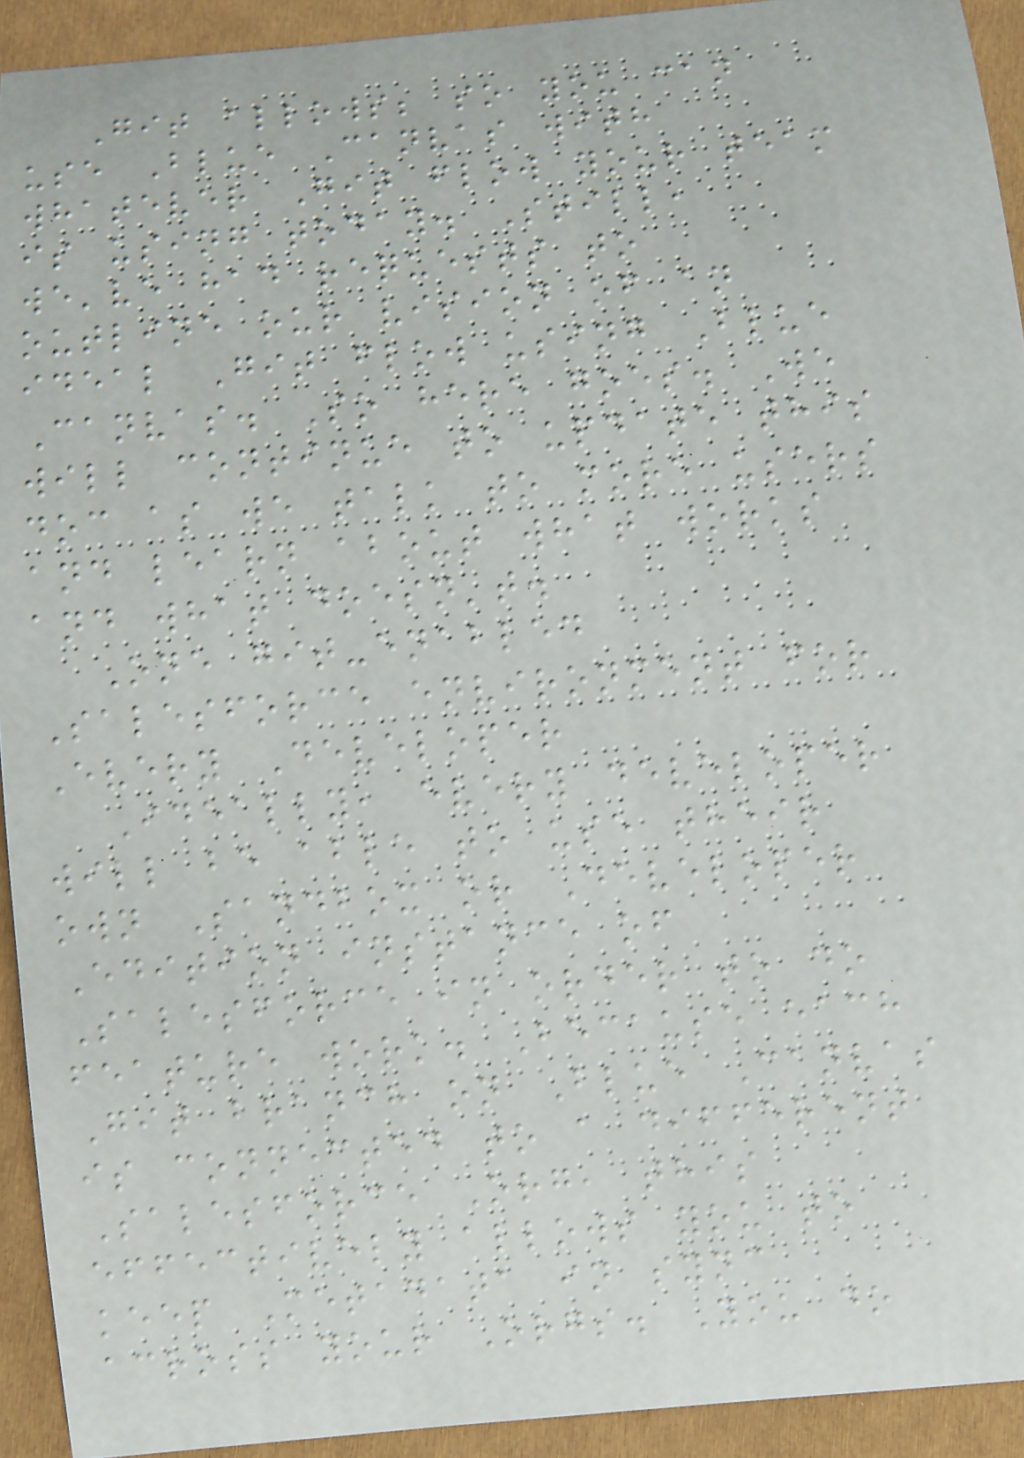Git allows; so you can
use Blue Canvas with
whatever Git flow your team
is using today. Still,
we've had requests to
outline our vision of an
ideal Git flow using Blue
Canvas. So here goes. We
will continue to update this
doc as we talk to more users
and learn about what works
and what doesn't.
One git-enabled
Salesforce environment for
Every Developer
Ideally, every developer
will be able to use their
own Sandbox or Developer
Edition instance of
Salesforce in order to do
feature work. Because each
Git branch on Blue Canvas
is connected to a different
Salesforce Org, this
effectively allows you to
keep Metadata in sync
across your Orgs. You do
